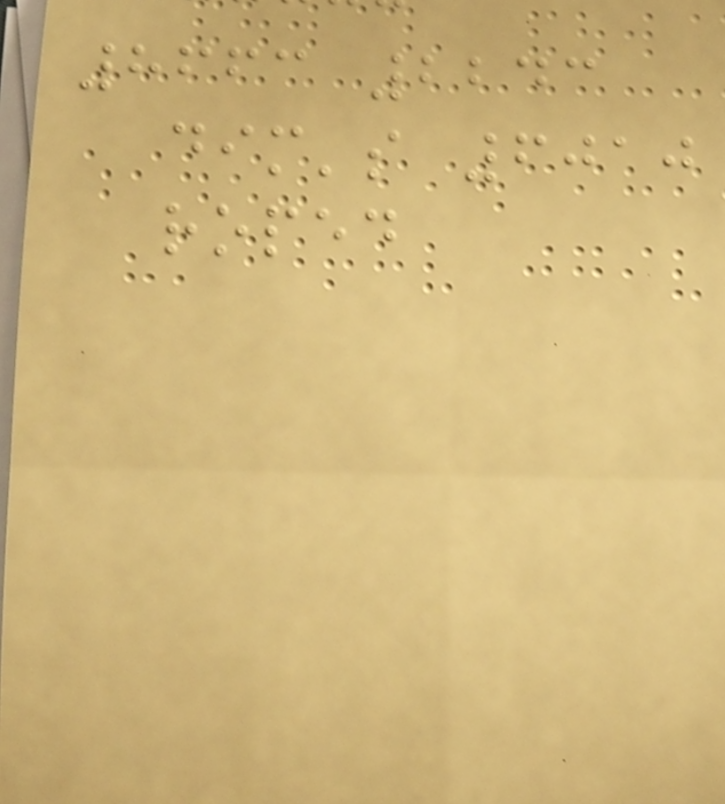8663 2243
dim's 6010
roped
